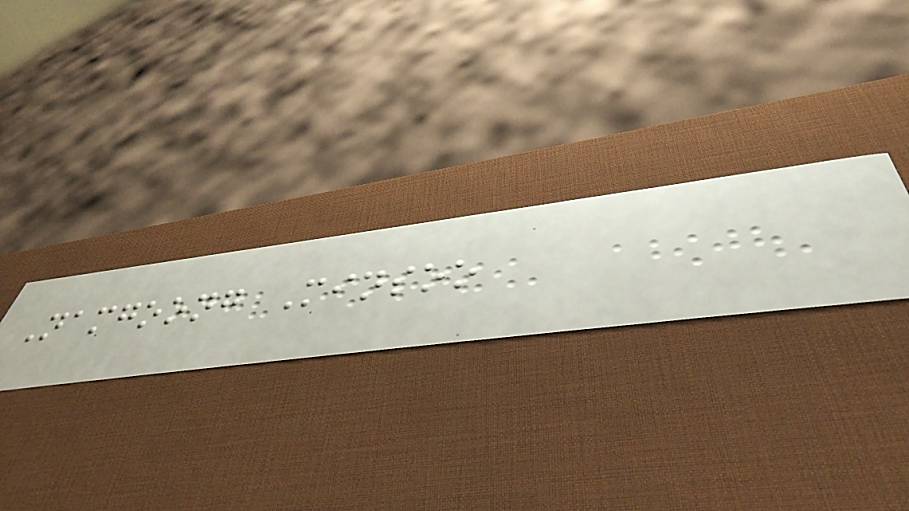Namgoong Minsoo
